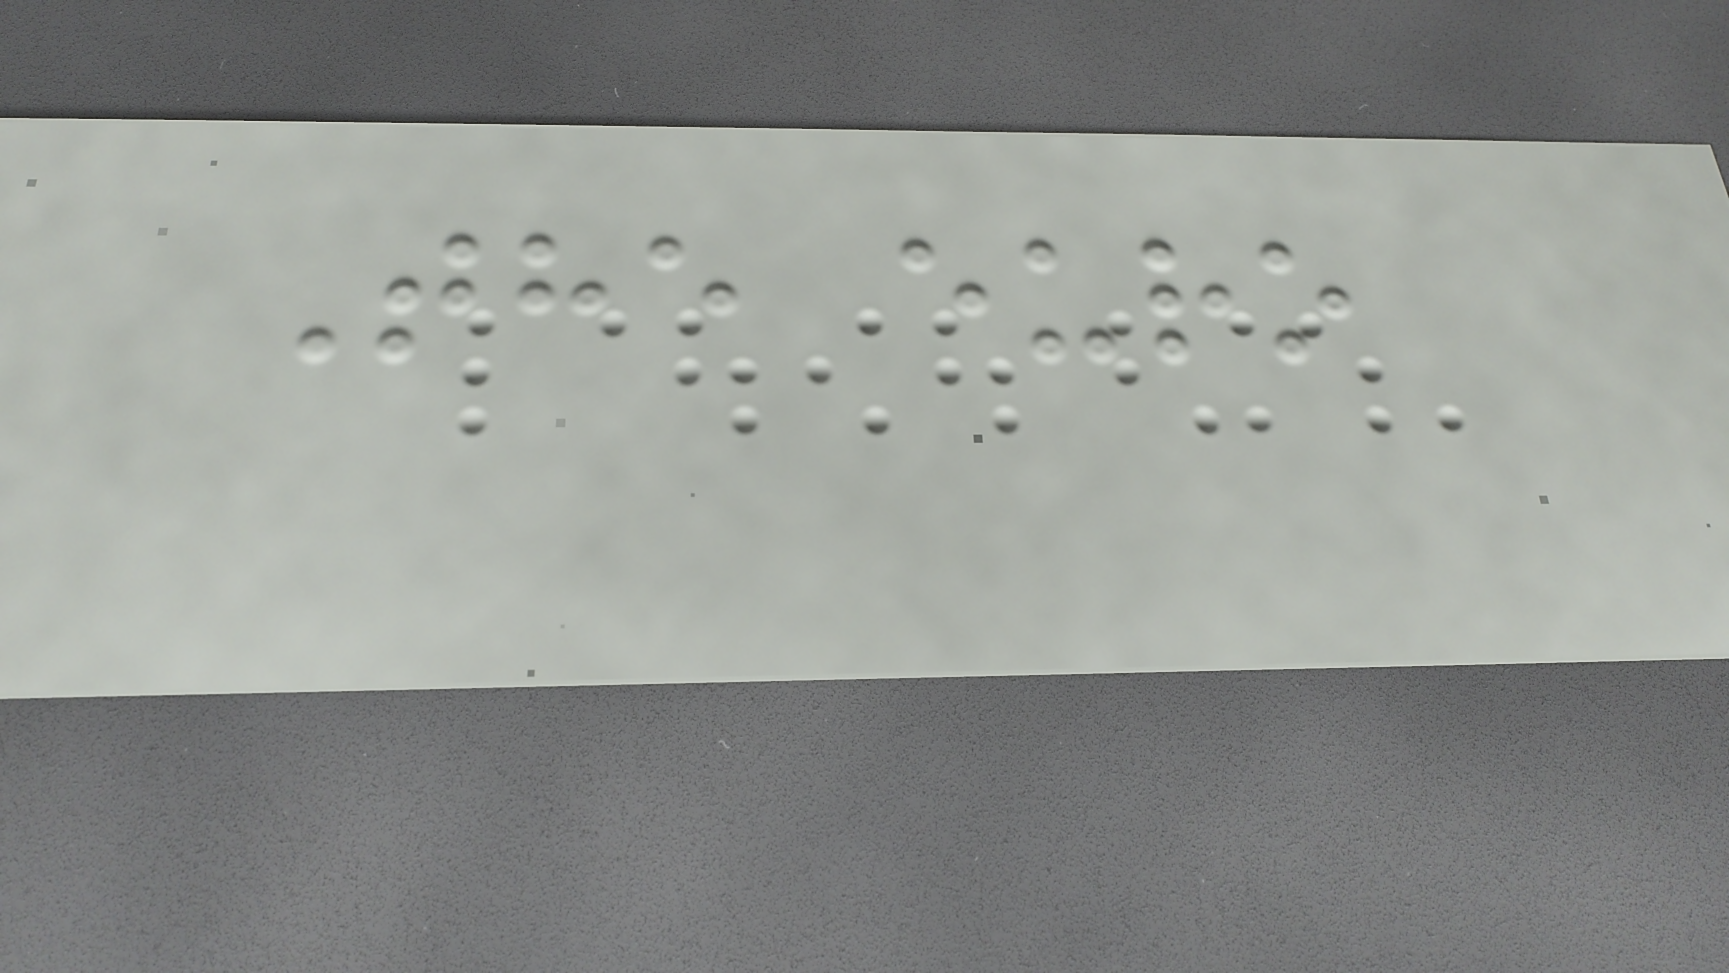The euro
